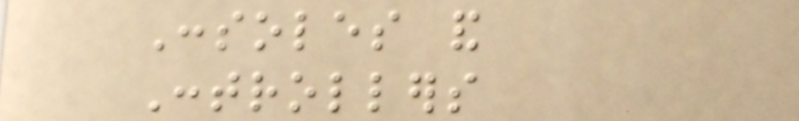Consoles and
Controllers
